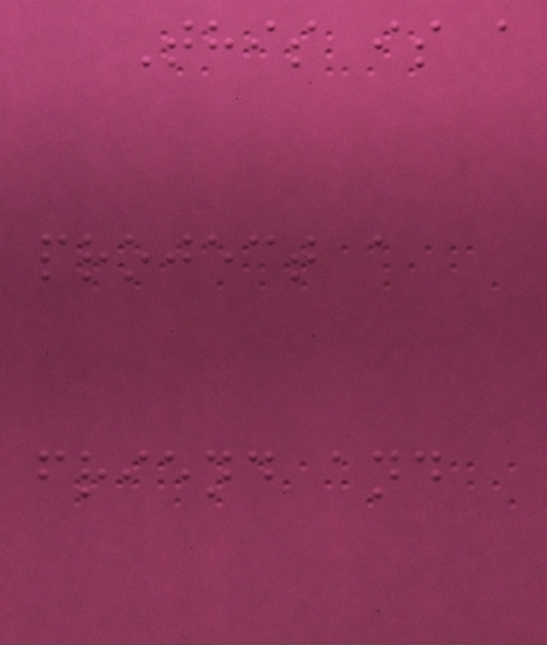This is a
project a
friend and
